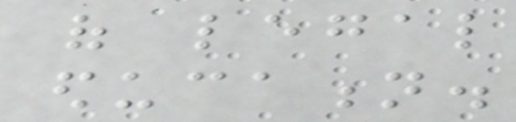of legal
education.
